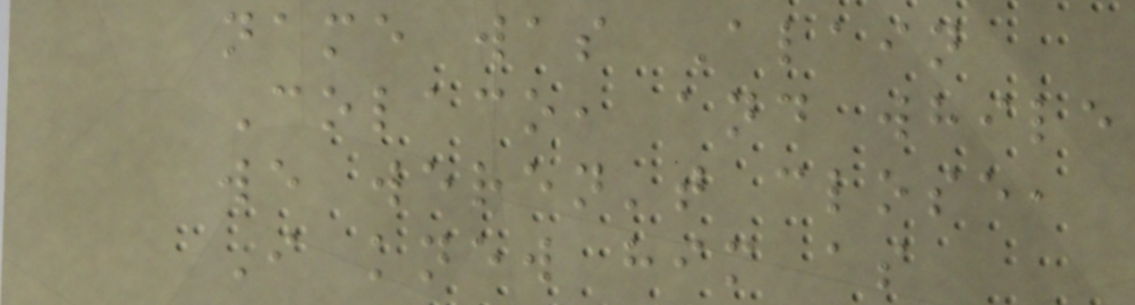name was Alain
Colaco, and while
we weren't close,
I knew him as
